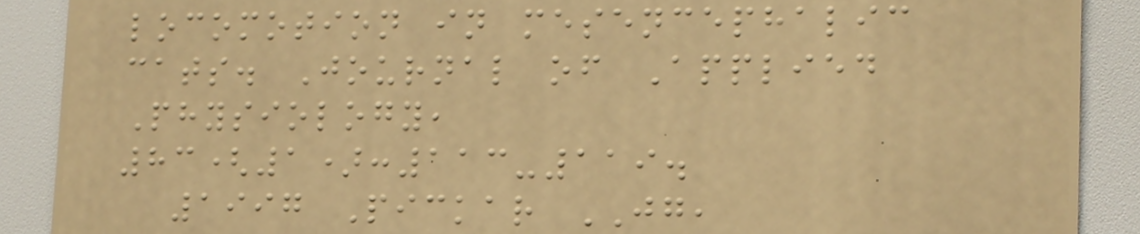locomotion in mesencephalic
cats. Journal of Applied
Physiology,
83(1):113-119.
1997 Pickar JG,
